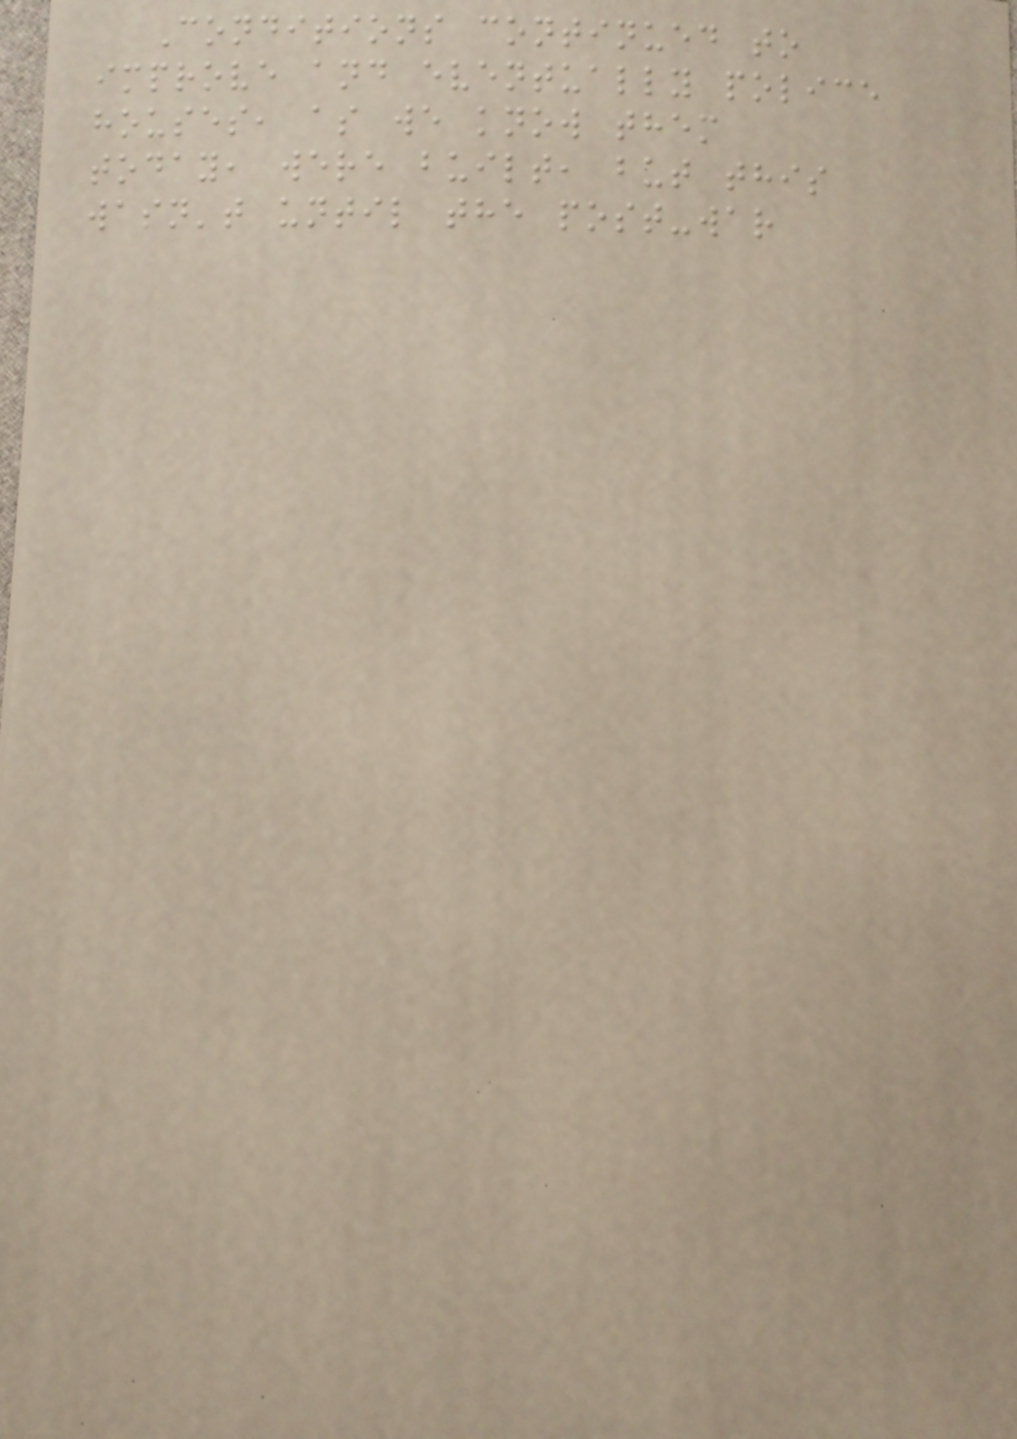Conditions continued to
improve and eventually police
houses, as we know them
today, were built, but this
wasn't until the post-war
